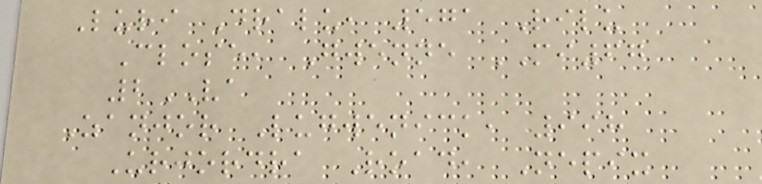Luri Dralu, 571 Rilu
Close, Gwenne MI67
2VA
Zanjor Lugwenick, 998
Urjordra Road, Nepix
